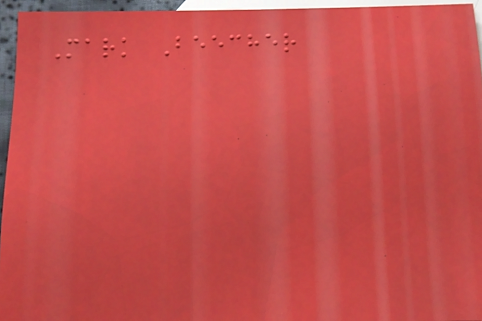Mark Beecher
